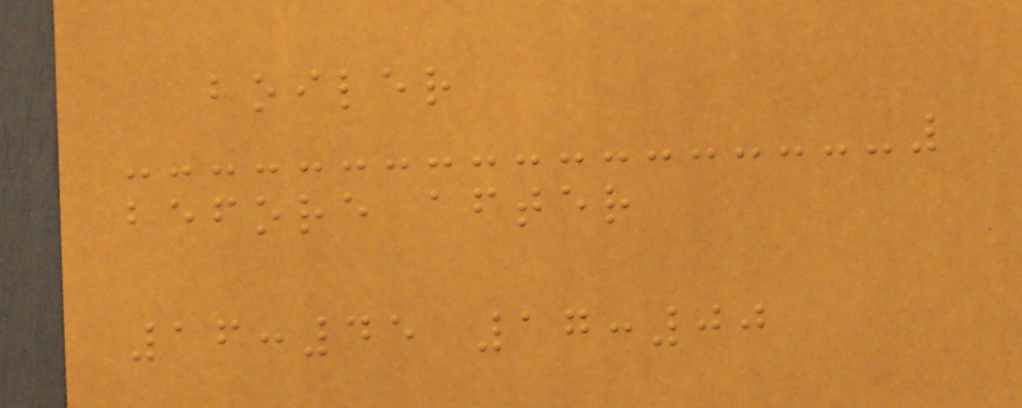boiler
before after
16:45 17:00
